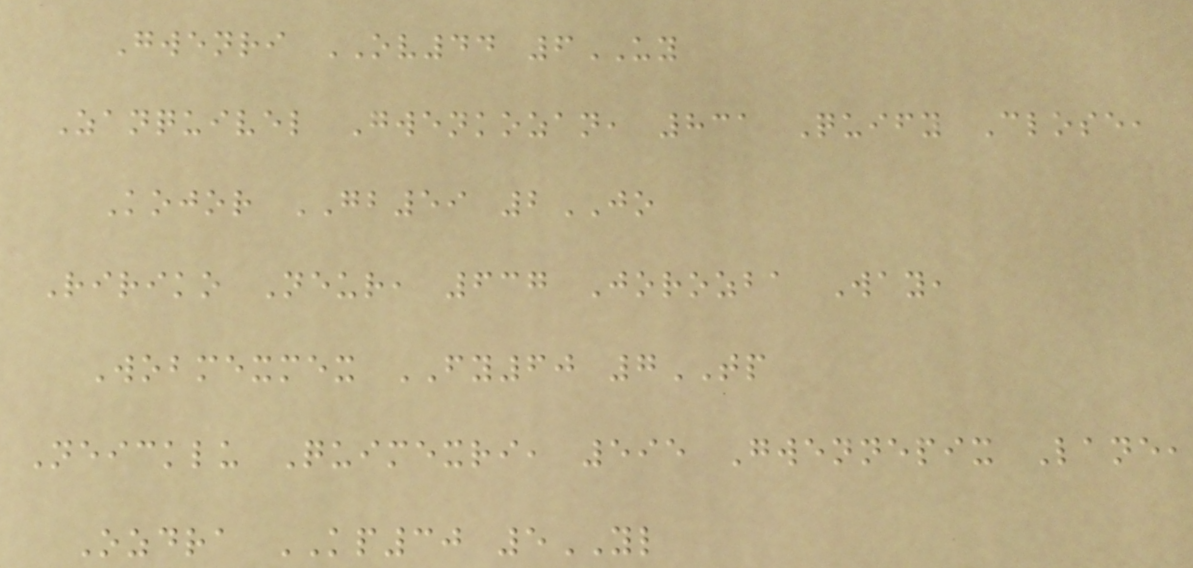Gwenri OV44 6UY
Zanquivel Gwenkozan, 831 Quify Close,
Kojor GB59 2JO
Ririko Neur, 637 Jorozba Way,
Wobmexmex FY60 7TP
Neicklu Quimexri, 595 Gwennepix Lane,
Ozdra KP30 5YL
